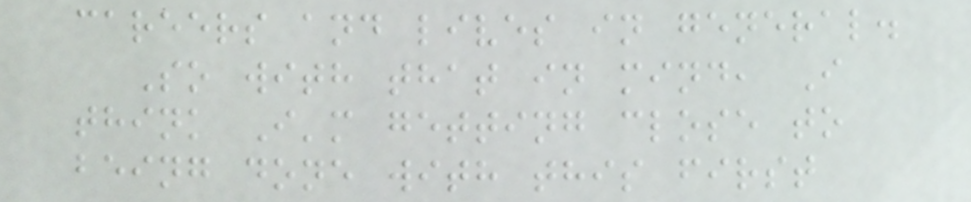careers and lives in general.
So with that in mind, I
think I'm getting close to
being done with this first
